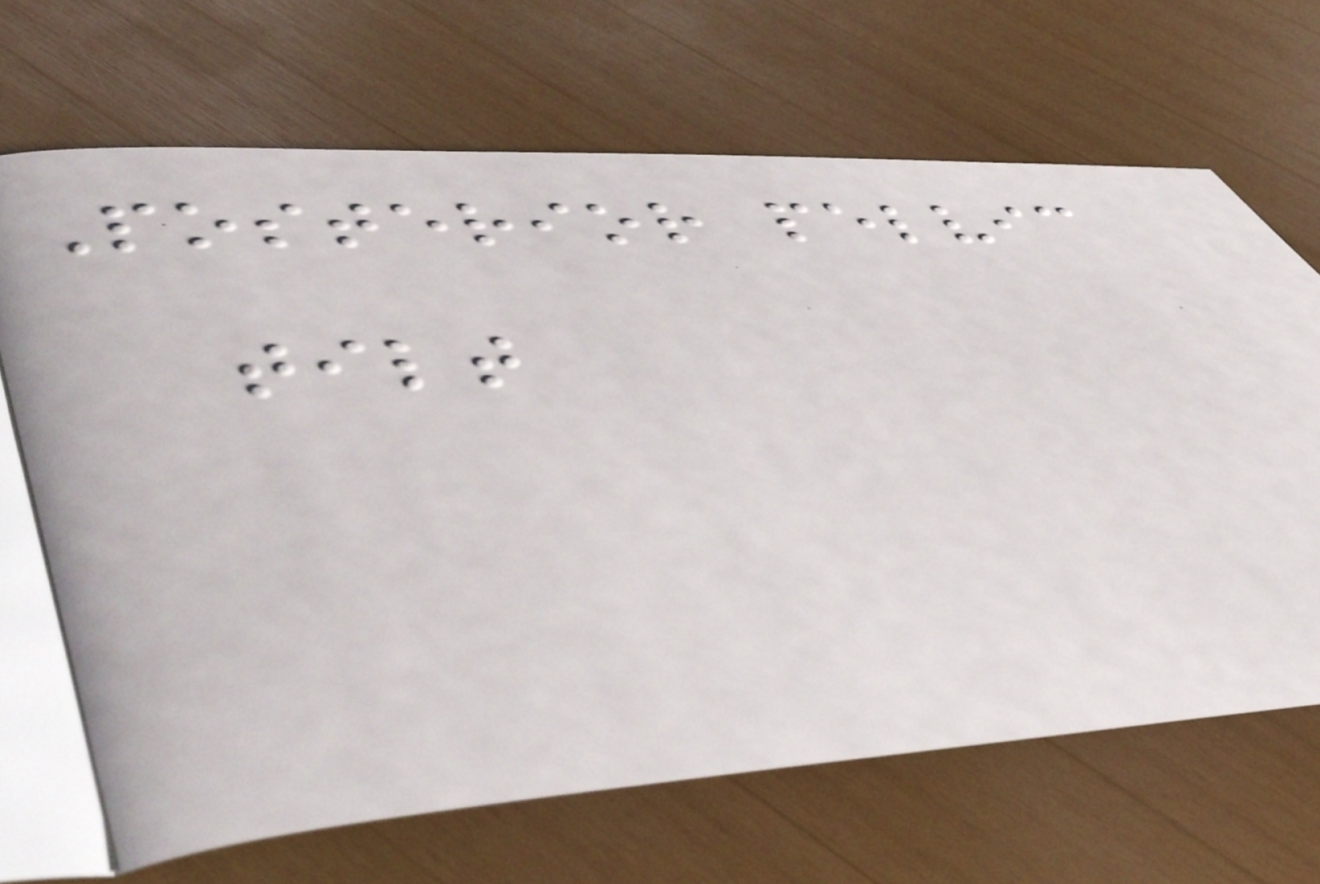Posterior pelvic
tilt
